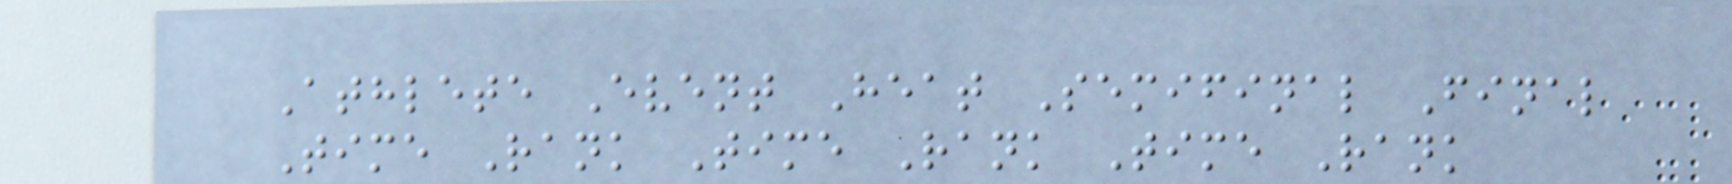Athlete Event Heat Semifinal Final
Time Rank Time Rank Time Rank
